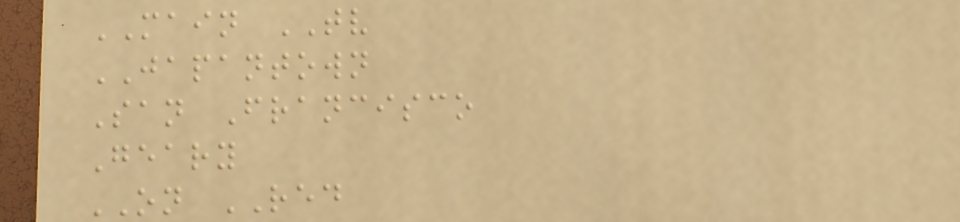MAIN TV
JAPANTOWN
San Francisco
Geary
ON RED
